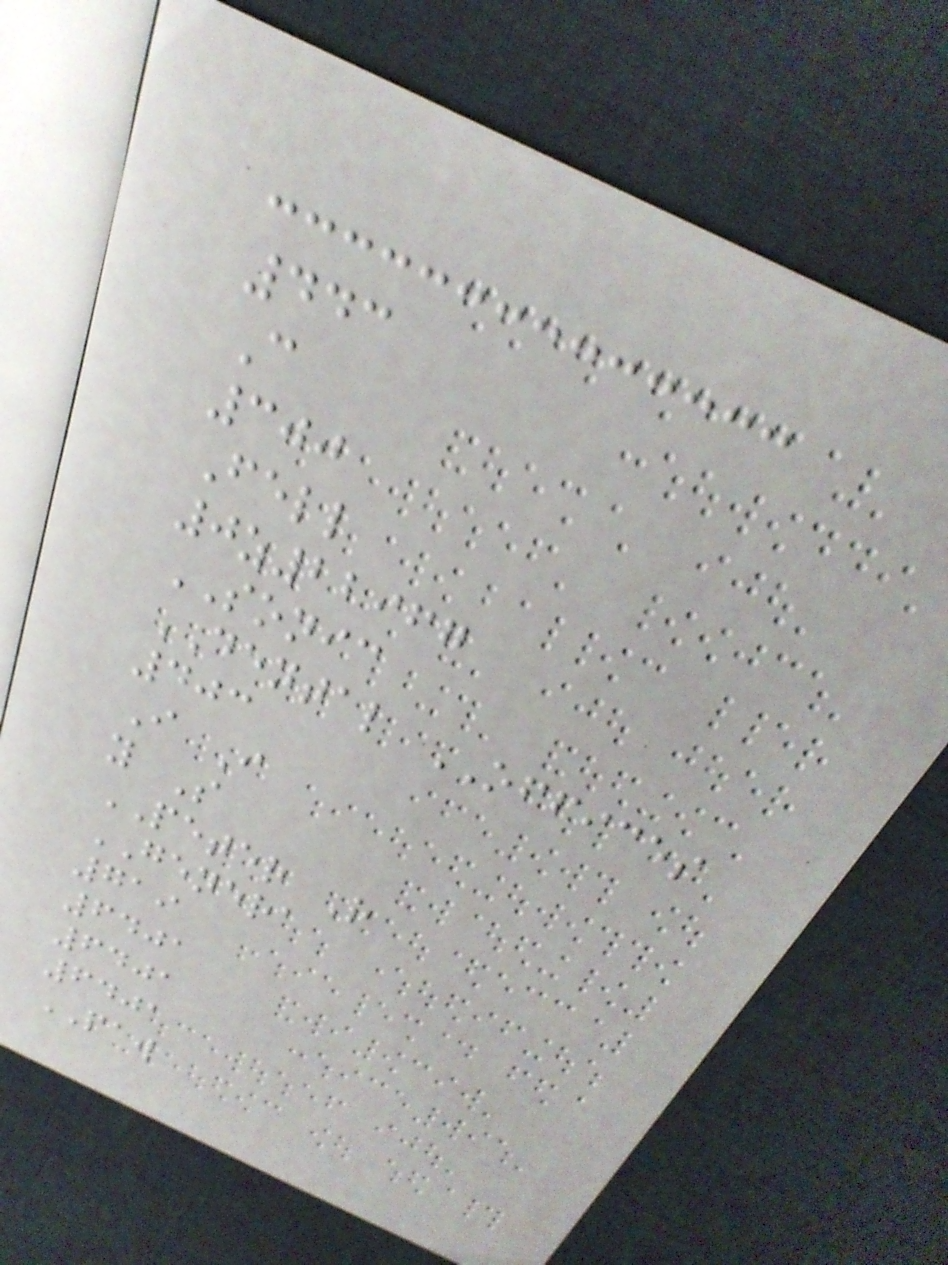443
C
300
Fell
0z22967
SONIC
DENTAL OFFICES
403
I I
y S
PETER R
GENERA
719
6401
6401
6401
PAW
